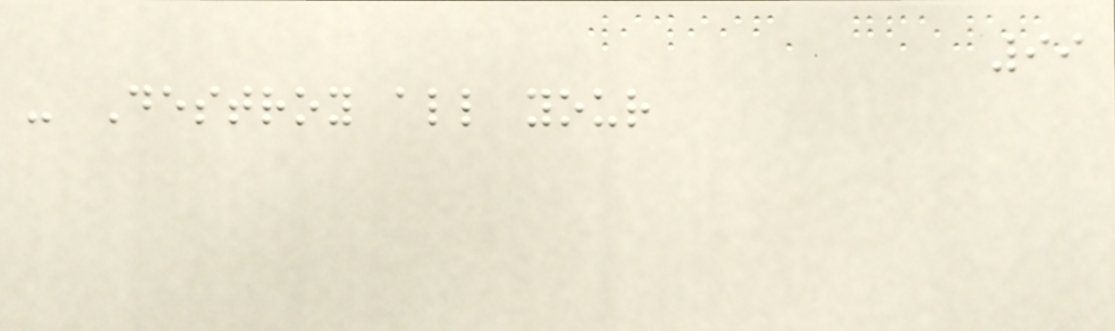99
- Destroy all your
